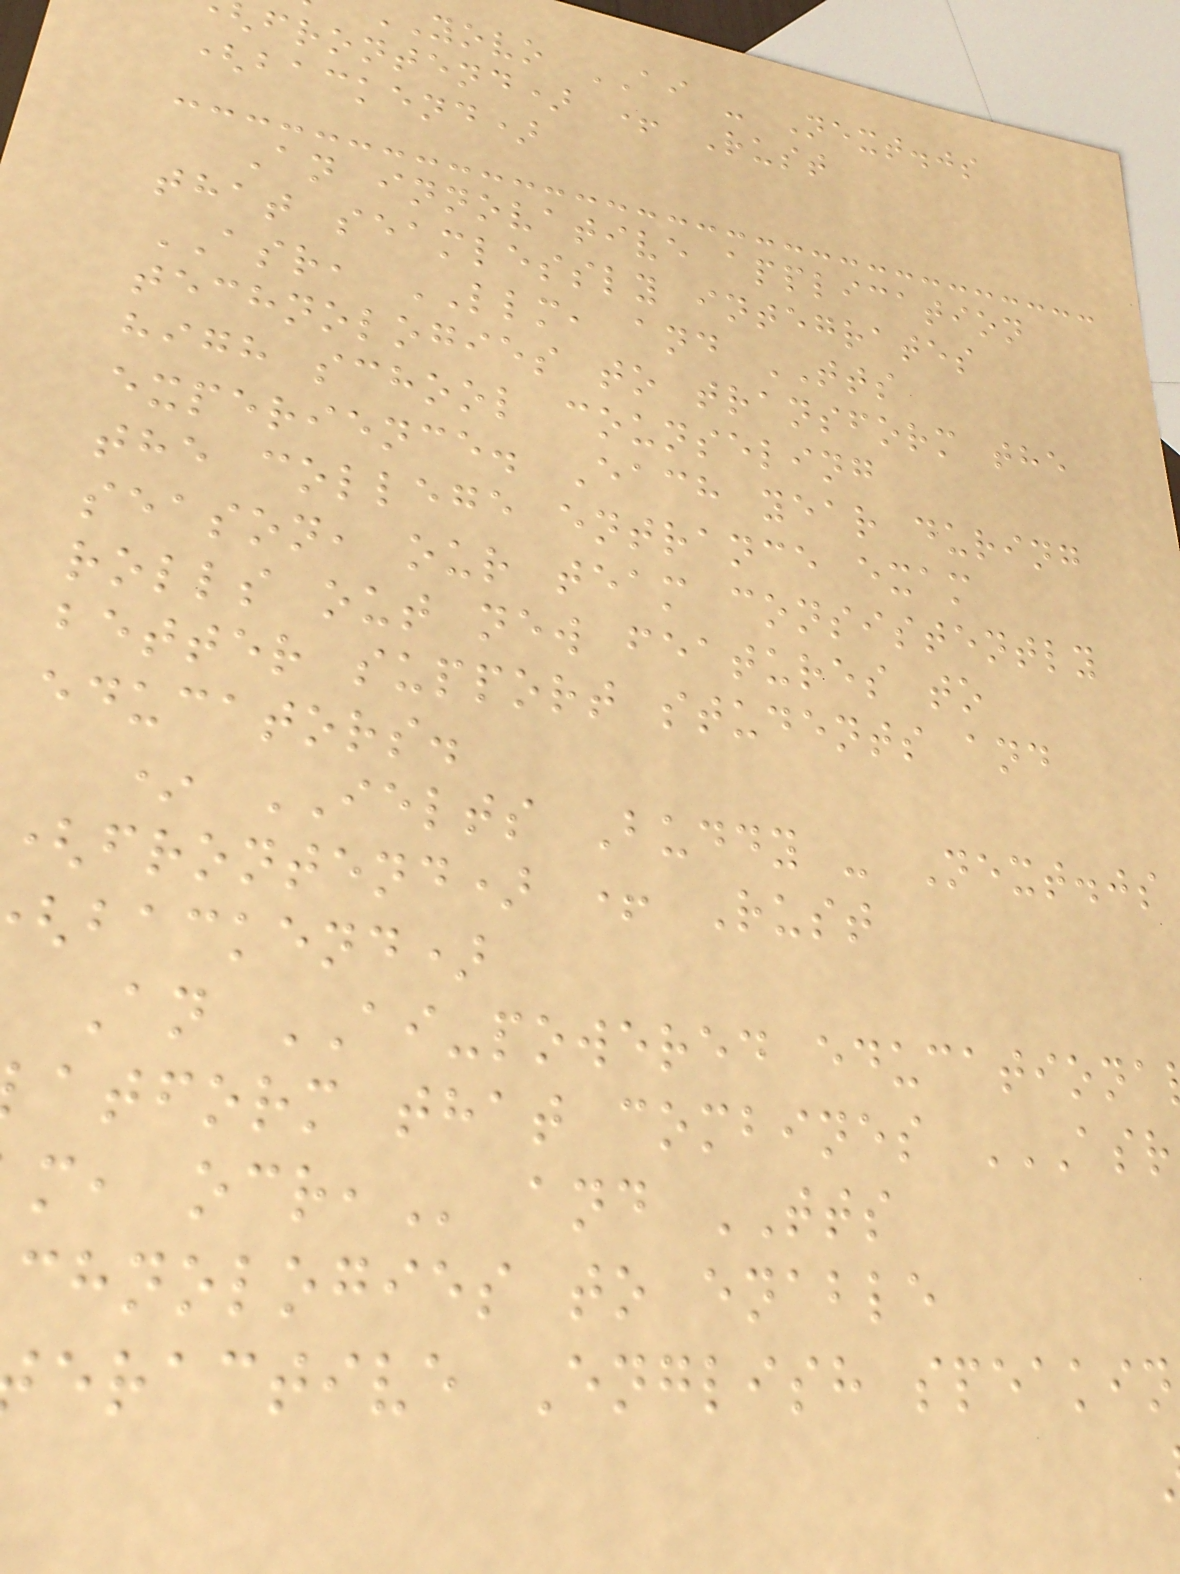yovo AI - Next.js
frontend) + Rust
(backend)
An innovative application
that seamlessly integrates
ASR, LLM, and TTS
technologies to transform the
high school counseling
experience. Each year during
the college entrance exam
season, our team consistently
rolls out new features to
better support students and
educators.
* IELTS Buddy - Next.js
(frontend) + Rust
backend)
An AI-powered educationa
atform that combines
chnologies to enable
eractive English speakin
